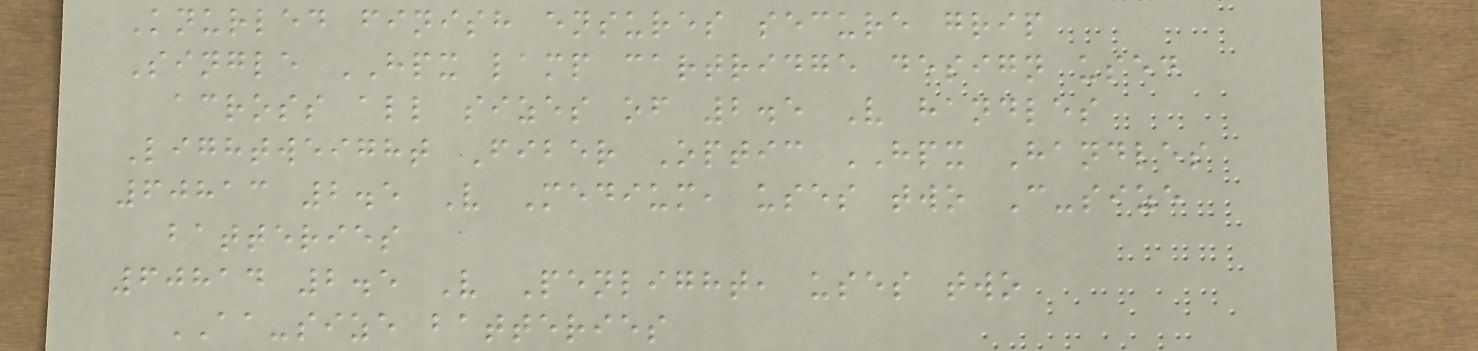Knurled finish ensures secure grip
Single HPX lamp cartridge design used
across all sizes of 2.5 V handles
Lightweight Fiber Optic HPX Handles
60813 2.5 V Medium, uses two C-size
batteries
60814 2.5 V Penlight, uses two
AA-size batteries
